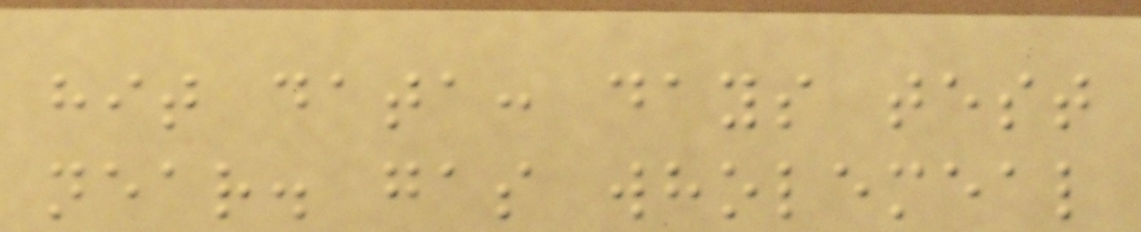hit data: days test
near. gas wholemeal
